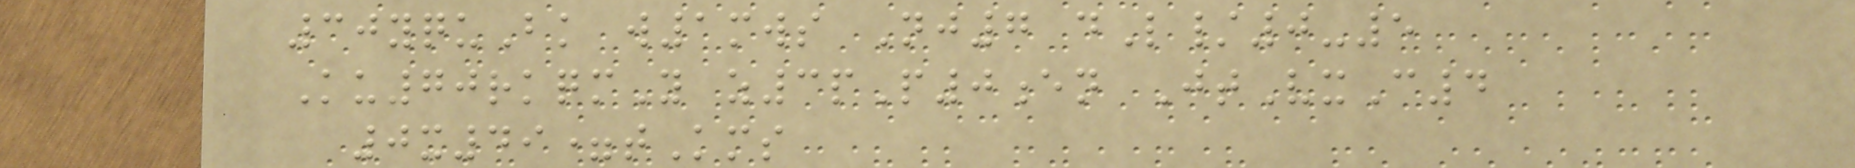30yquBk w1mws Nj7 dL/0-5
Ku70rkqmY z3pP0en JtVxC4
0x49=tKms
